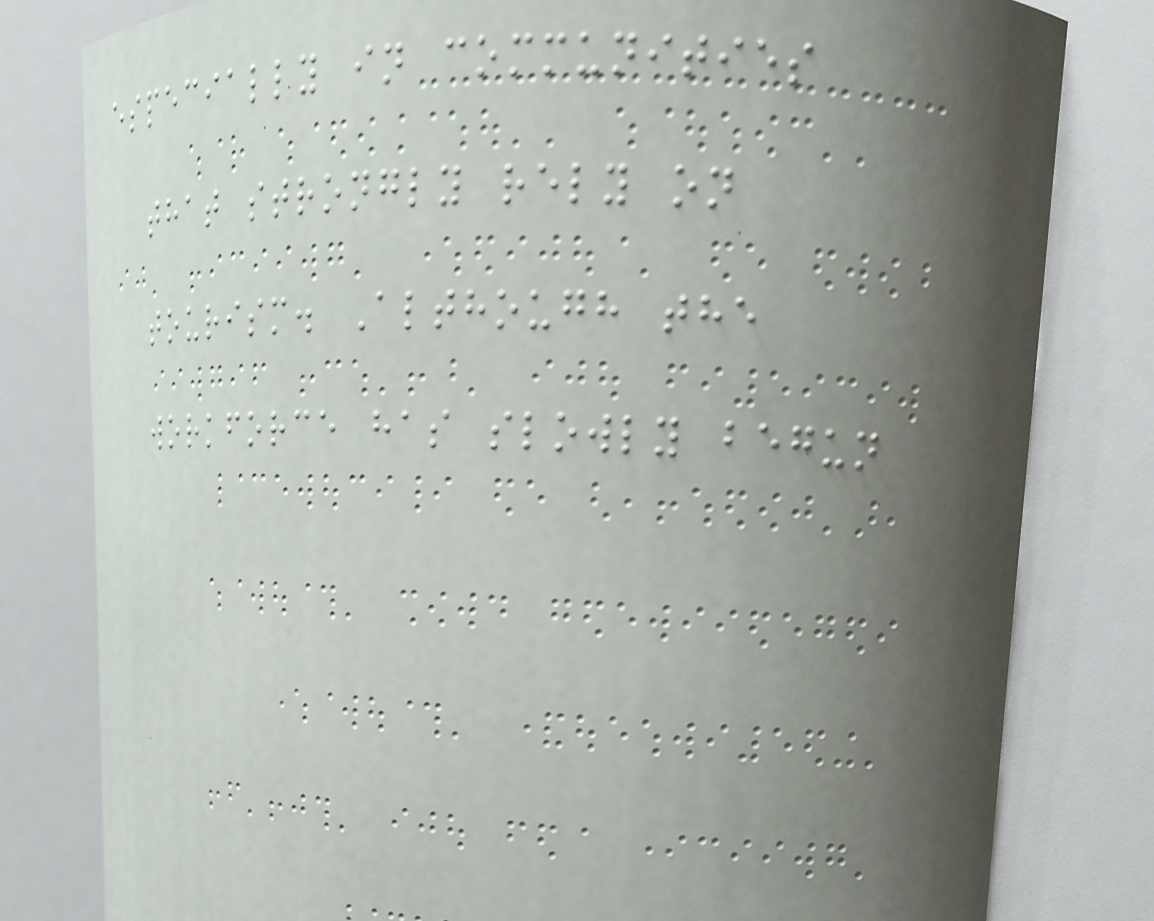especially in communities
that strongly rely on
tourism. Although the
workforce has slowly begun
